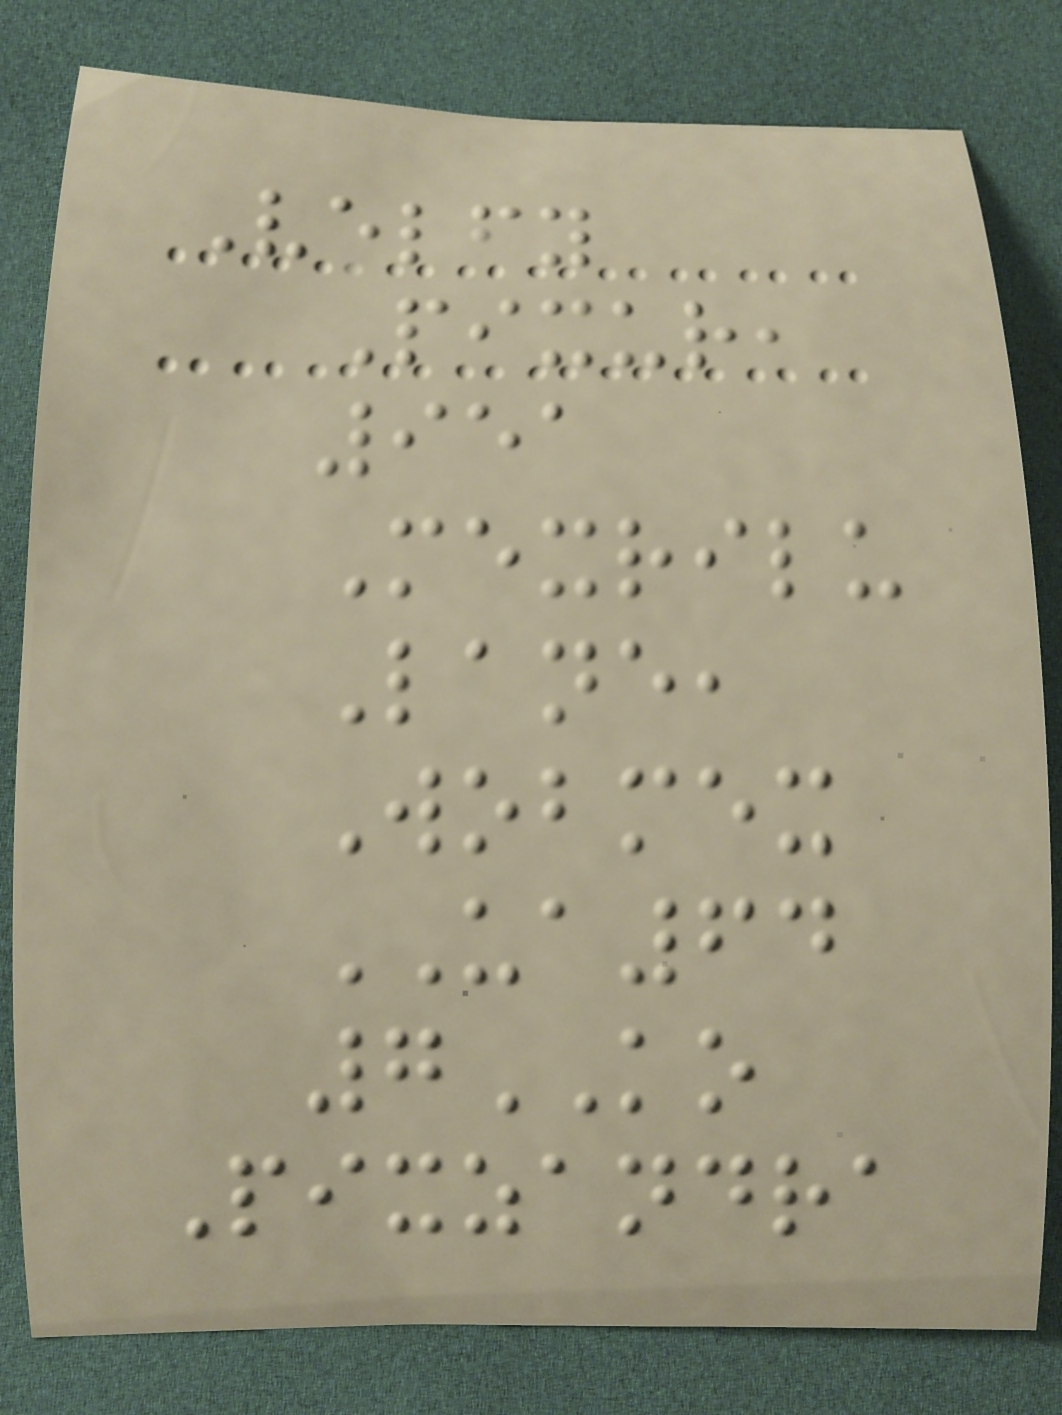Velfy
Pixur,
951
Mexrilu
Lane,
Wobmex
UA64
7KO
Pixzandra
